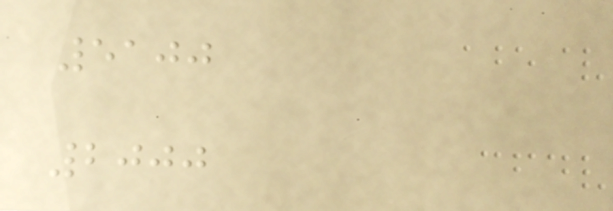5100
2000
